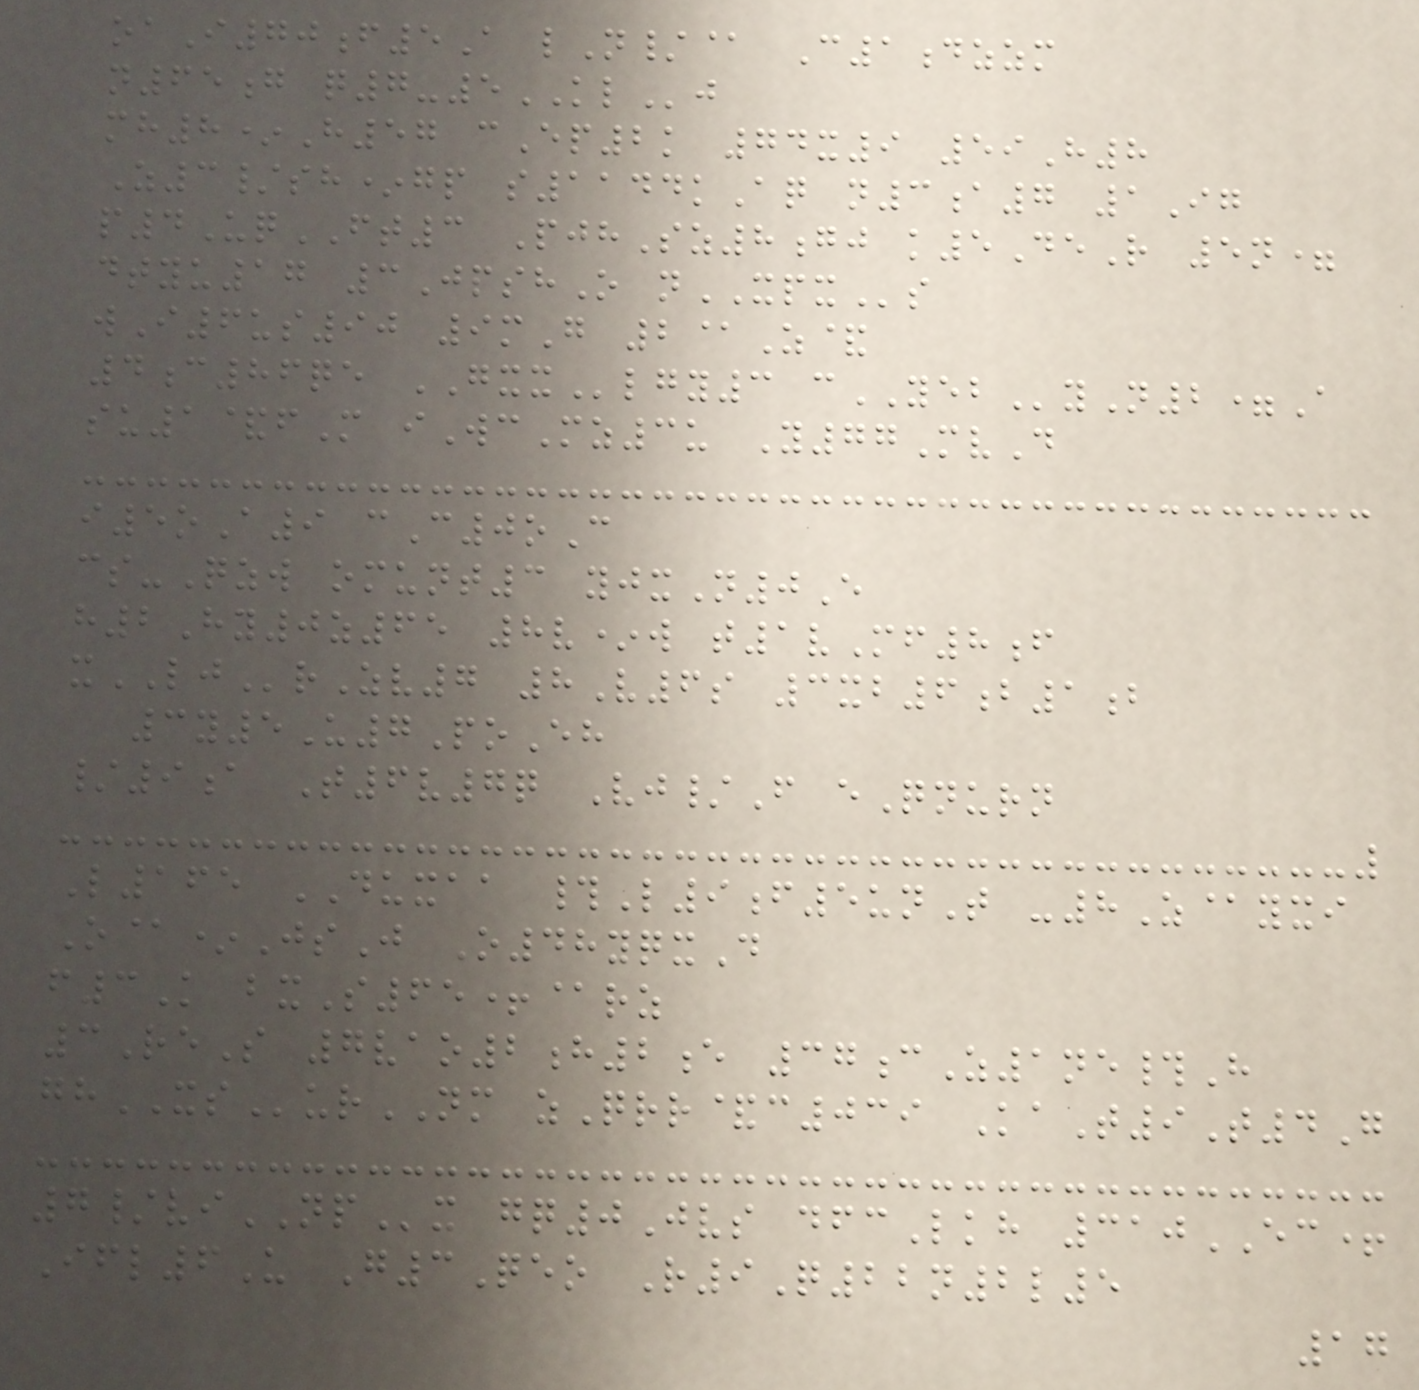oaI70f5A lN/@ C1dzzm
n65g q7-5KLj
mh8*H57 cEp2k 74x9 59H8
Z3/sh*gp s1144kAq n3a7 1Ig
p4UqFT3 PjhSz8gj k5DeR 5n=
dtyu17 3JpshO nXPXs
wI6us90 9mG 2@Z&
4c86qe GXXlgy3 cYEByN2=A
su1&fM iWcMz3u Y77MvD
i5oA9 cC0oC
cs-Qzw omunt3 yjxN0E
h2Hy0z65 8v*w t1vMf8f
xLJrZv7 8V6s 3xb6b1b
3y5U7PoEh
/9a T6v7q Vj/F eQnurn
L165 DUXAA #L9f5unT -8Z@yxi
O@*JsJ O48yqxD
f3K bxS65+@rz
3ReS 7vao2h2e 37cZ1ne#H
ghXSurNM zQrr&c039 KaT9T4G
7/viNPx gq0Jvs dfcLkh 310EC+
Ifl6U G3Qeo R9Q22n2l5
17
